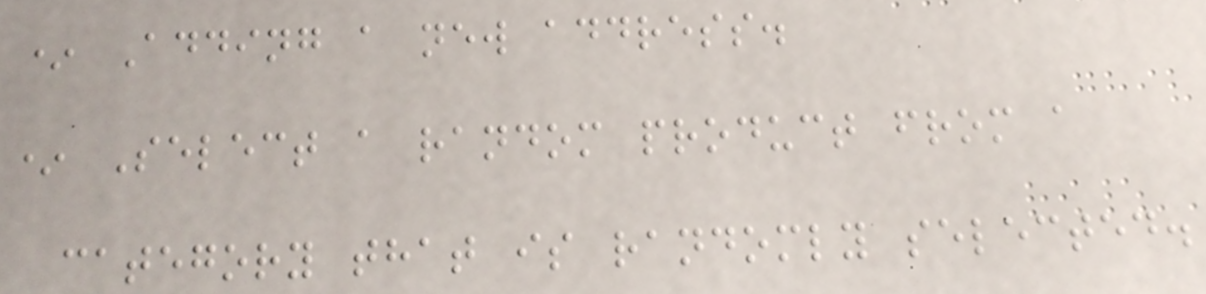* Adding a new address.
* Select a random product from a
category that is randomly selected.
